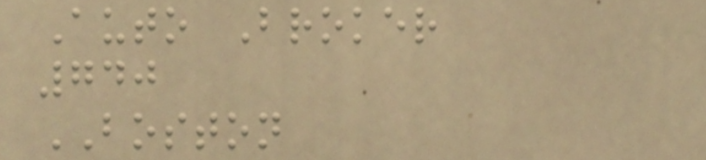Auto Broker
740
BOSTON
